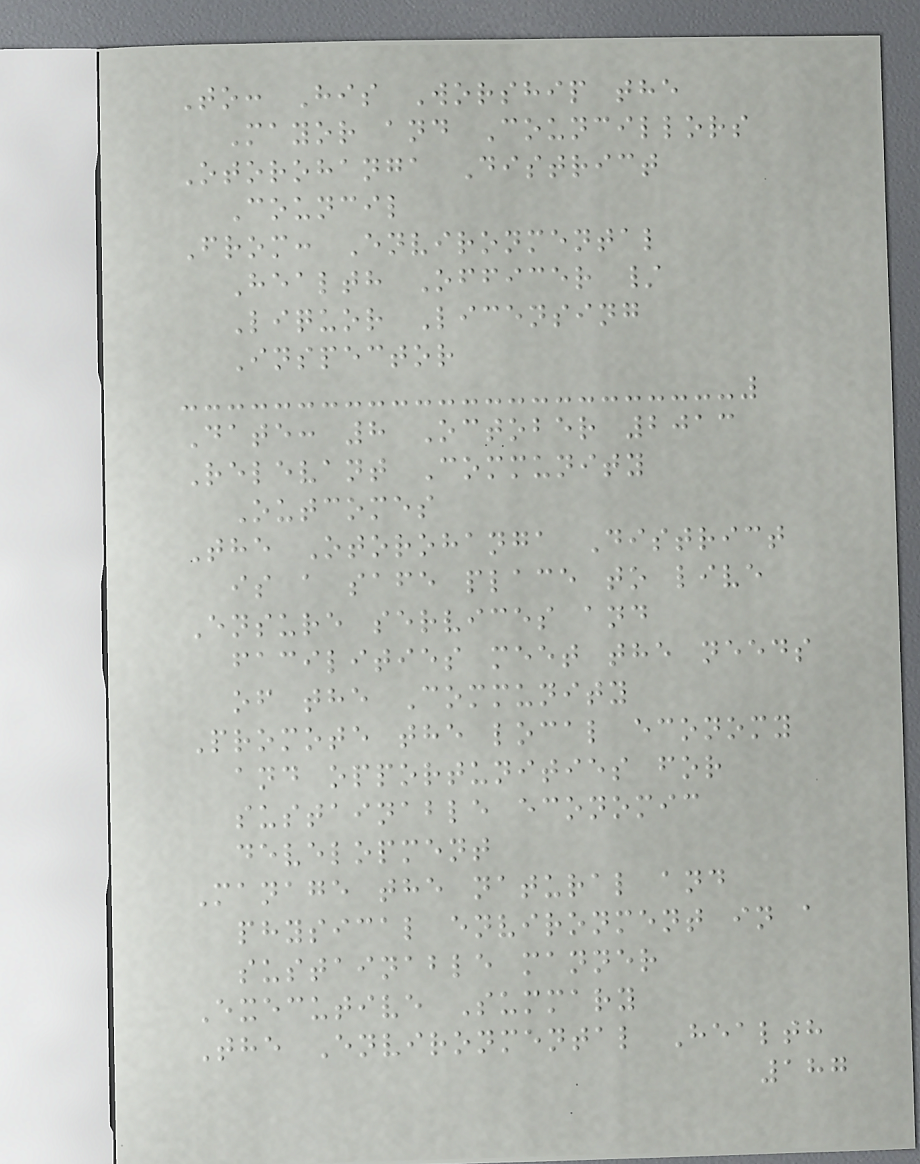To: His Worship the
Mayor and Councillors
Otorohanga District
Council
From: Environmental
Health Officer /
Liquor Licensing
Inspector
Date: 8 October 2013
Relevant Community
Outcomes
The Otorohanga District
is a safe place to live
Ensure services and
facilities meet the needs
of the Community
Promote the local economy
and opportunities for
sustainable economic
development
Manage the natural and
physical environment in a
sustainable manner
Executive Summary
The Environmental Health
187
